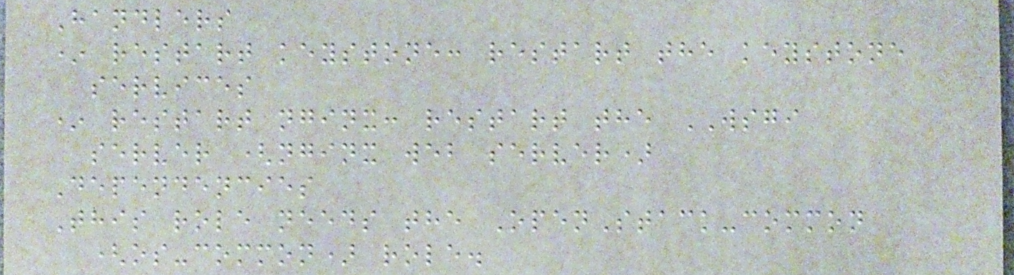Handlers
* restart keystone: restart the keystone
services
* restart nginx: restart the WSGI
server (nginx web server)
Dependencies
This role needs the OpenStack-common
(os-common) role.
